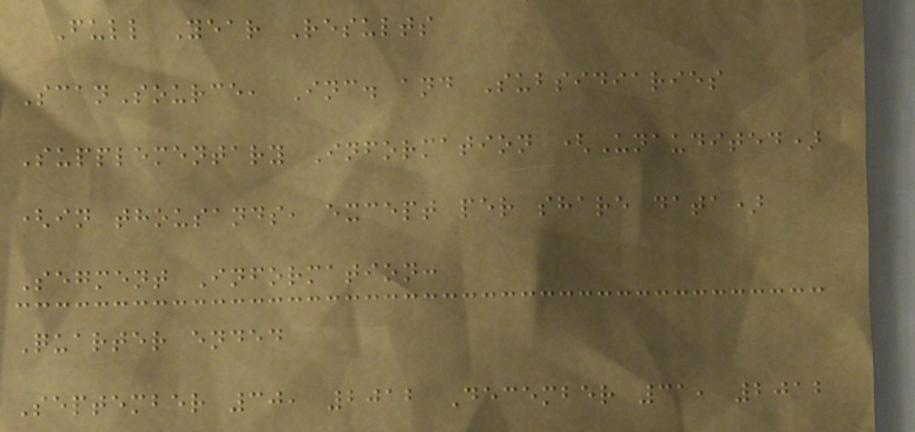Full Year Results
ScanSource, Inc. and Subsidiaries
Supplementary Information (Unaudited)
(in thousands, except per share data)
Segment Information:
Quarter ended
September 30, 2012 December 31, 2012
